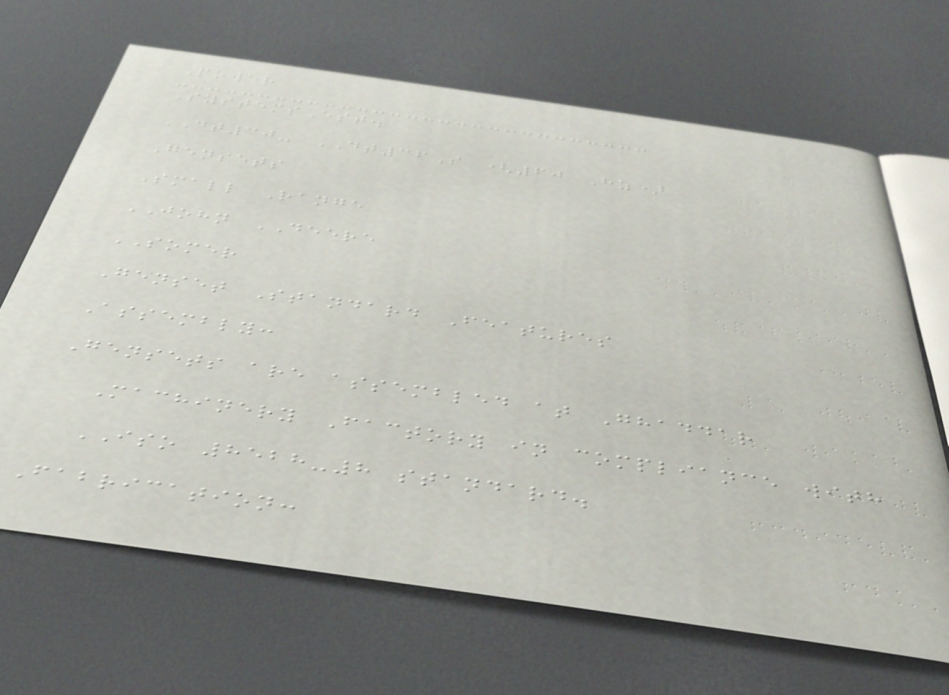Power
SystemsEst.
DT30- DT36S (60 Hz)
Gensets
Small Range
JOHN DEERE
SOMER
Genset Standard Features
Assembly:
Gensets are assembled at Ghaddar
Machinery Factory in compliance with
ISO 8528-8 standard.
Fabrication:
